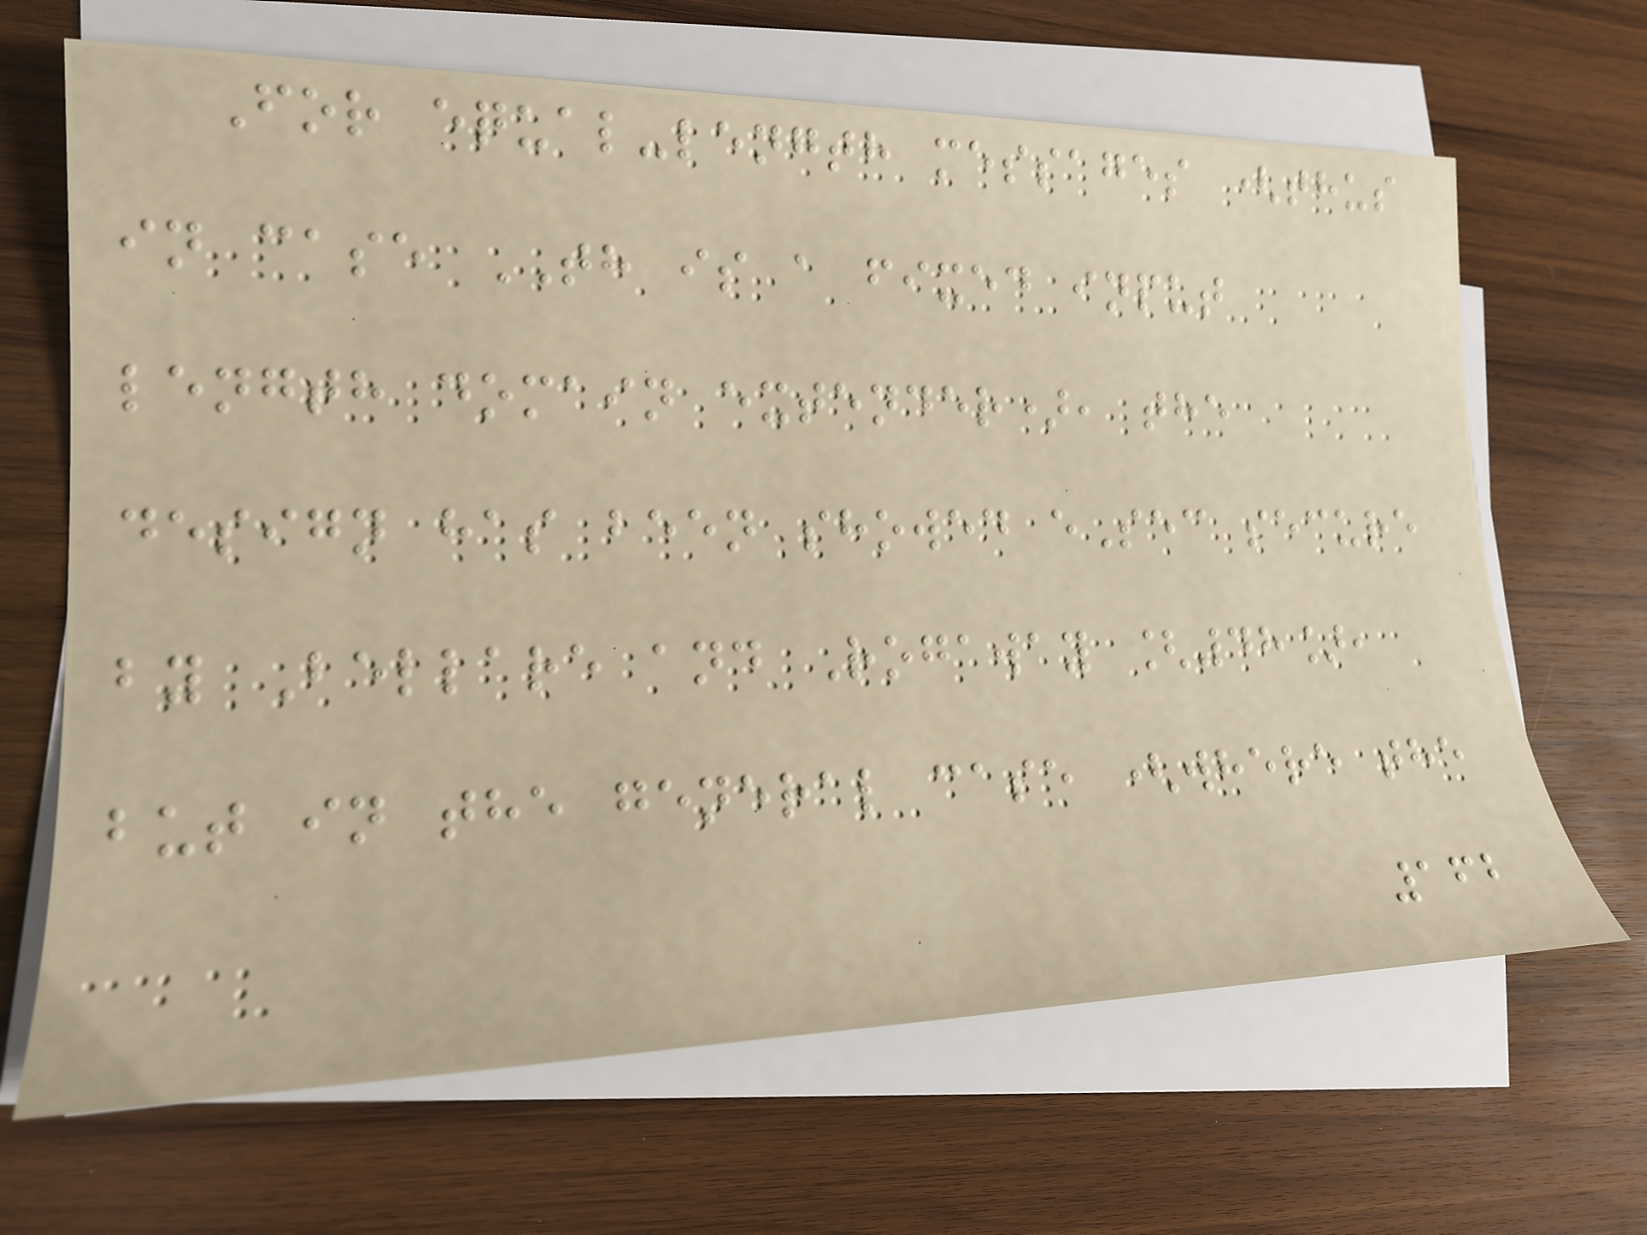For equal-length messages (thus
in case TH is a fixed input
length domain extender), the
design has been showed eSec secure
by Bellare and Rogaway [48],
but in the general case (where the
162
